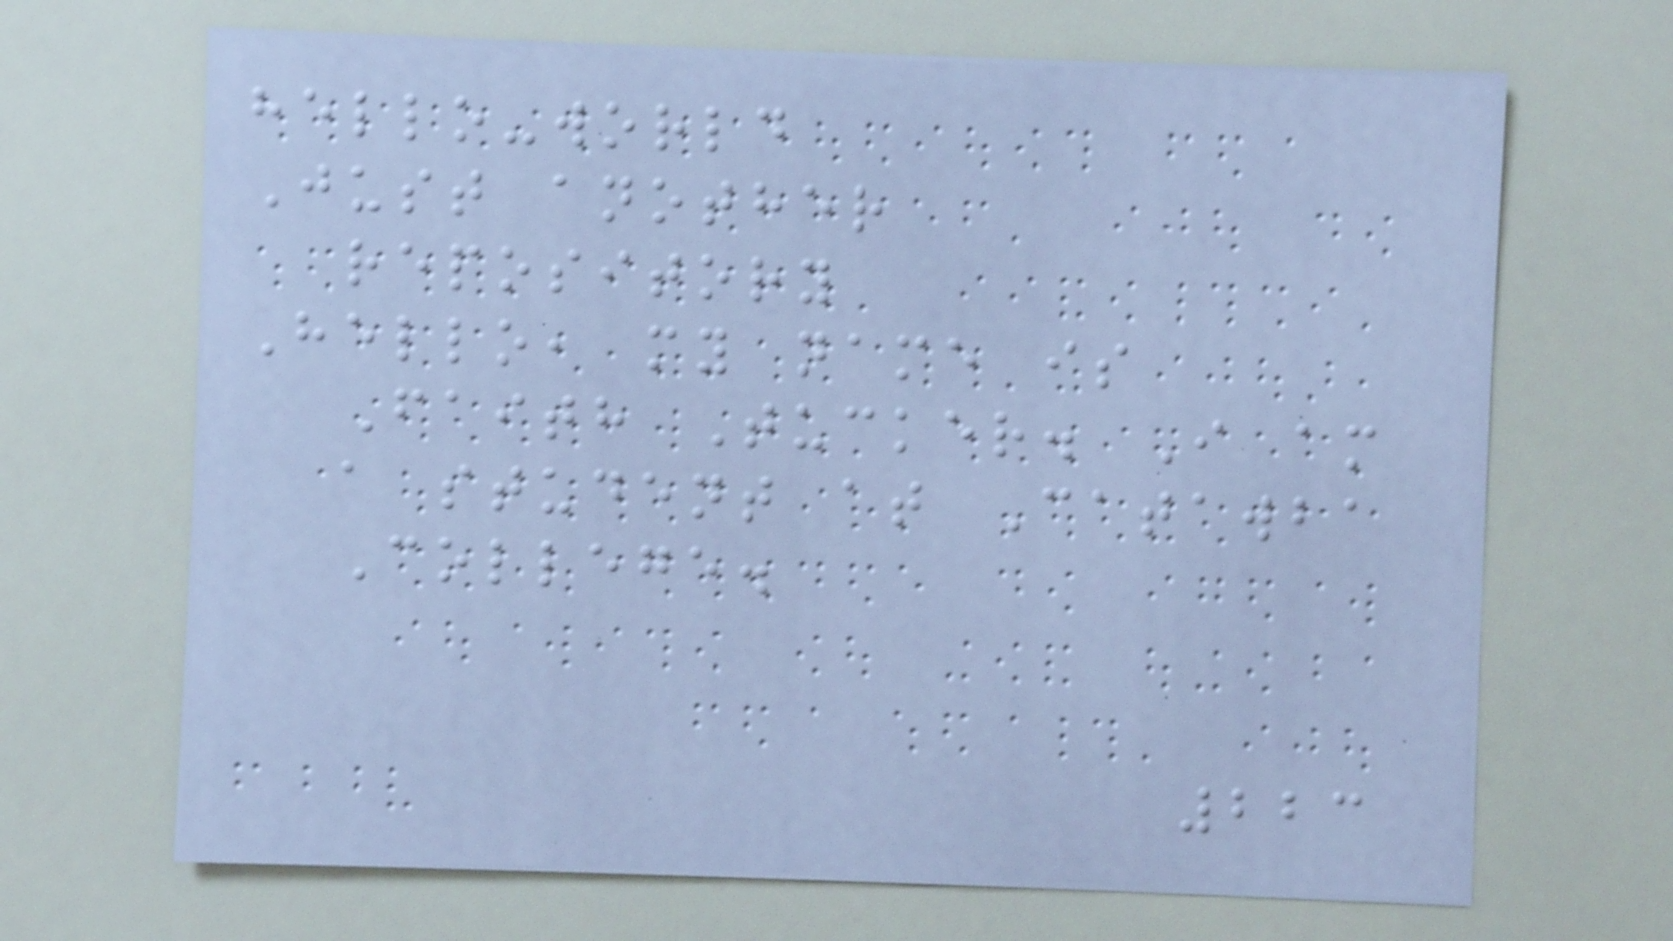hello-world
Just another
repository
Hello, my name is
Faith Tucker. I am
a student at Catawba
College.
223
